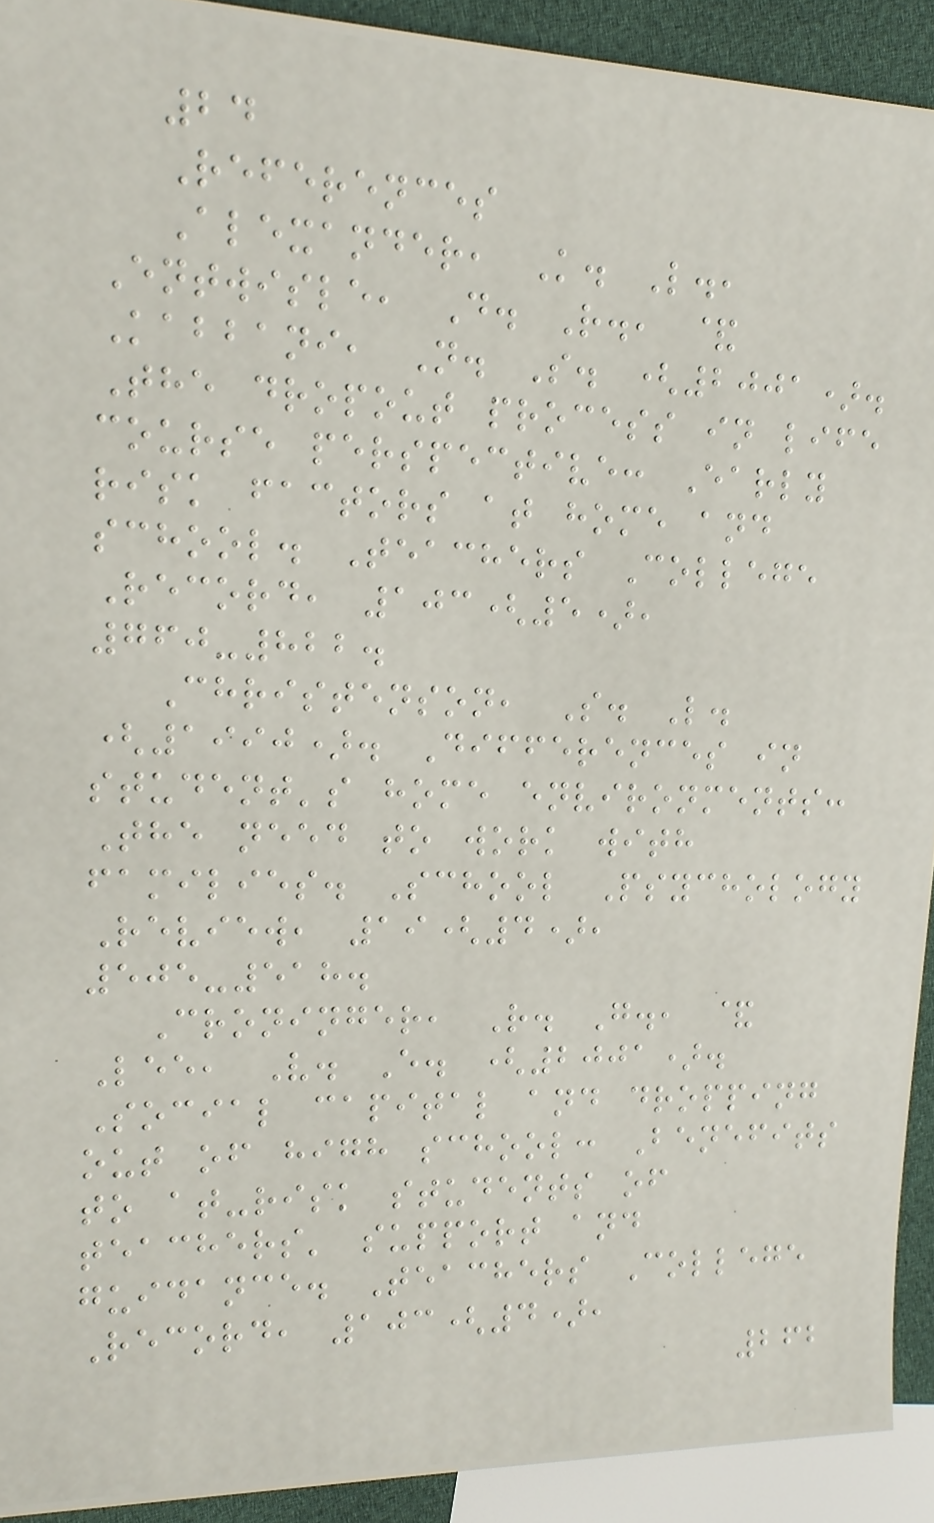24
References
Alexander, K. L.,
Entwisle, D. R., &
Kabbani, N. S. (2001).
The dropout process in life
course perspective: Early
risk factors at home and
school. Teachers College
Record, 103(5),
760-822.
Christenson, S. L.
(1990). Differences in
student's home environments:
The need to work with
families. School Psychology
Review, 19(4),
505-518.
Croninger, R. G., &
Lee, V. E. (2001).
Social capital and dropping
out of high school: Benefits
to at-risk students of
teachers' support and
guidance. Teachers College
Record, 103(4),
262
